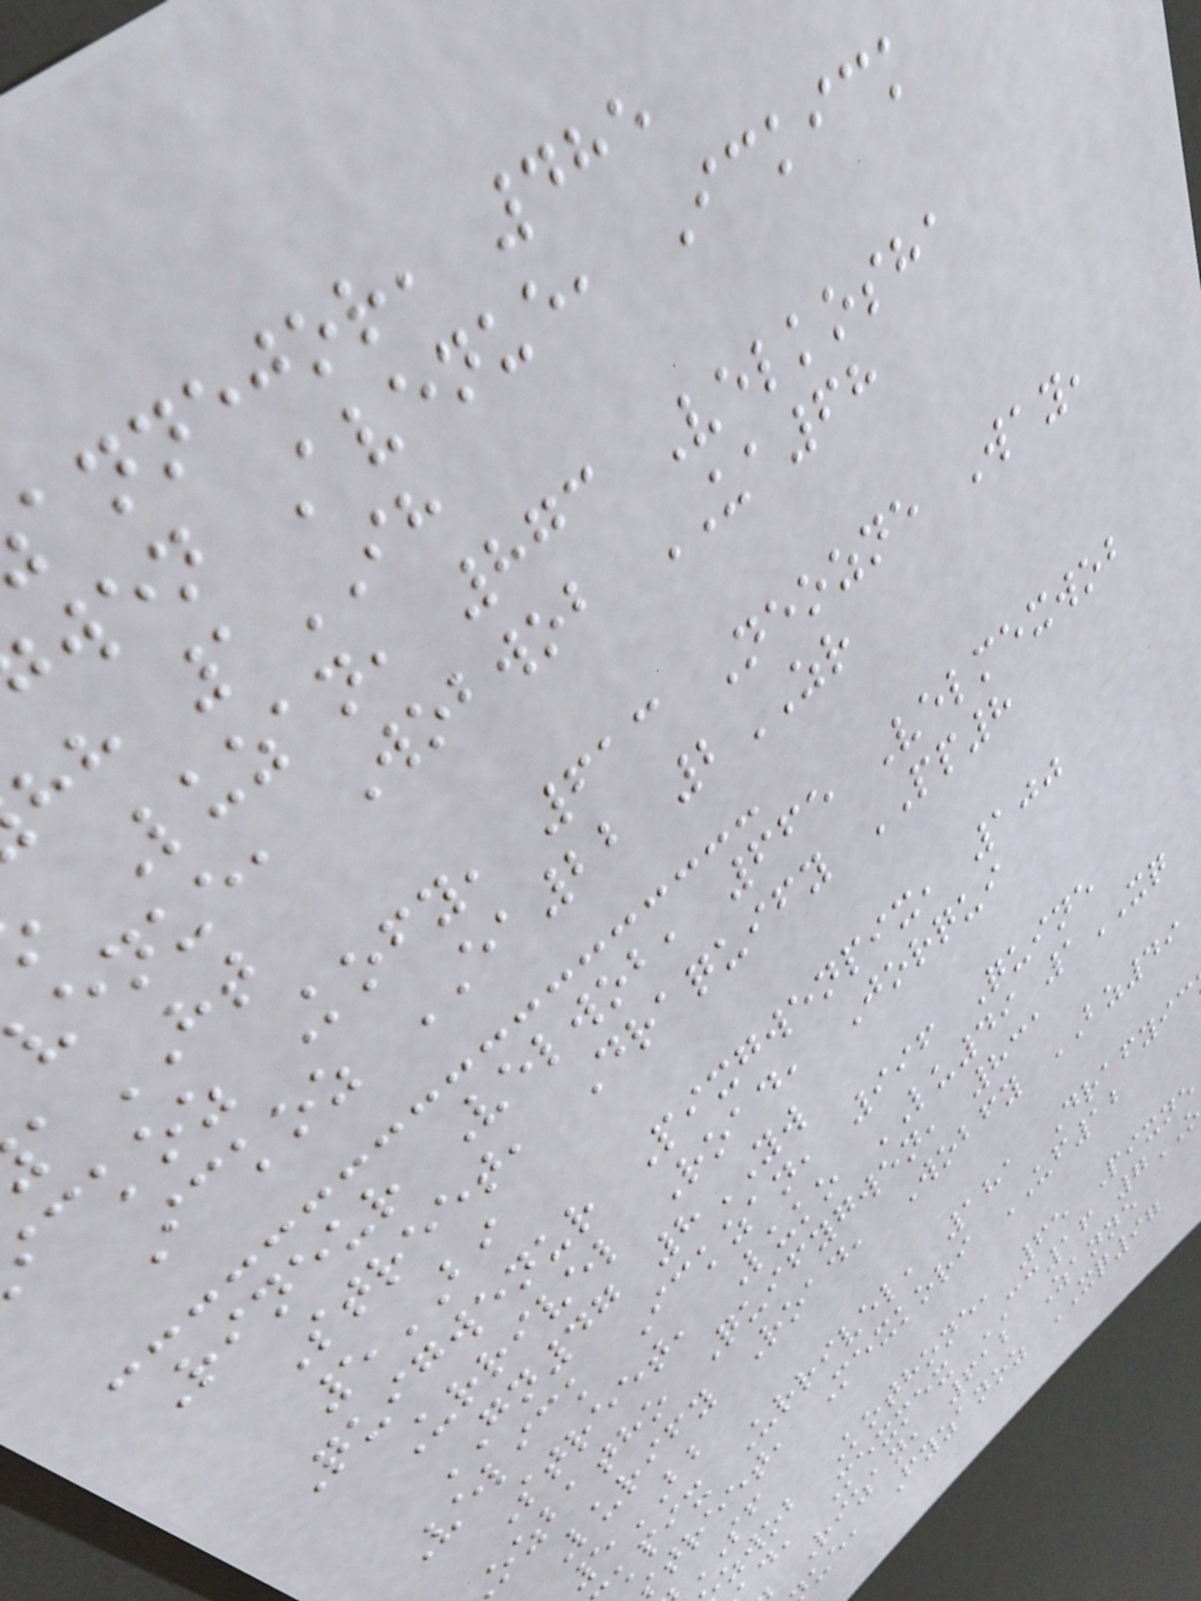annejor, 485
wen Avenue, Ickick
hh 1IH
Luzan, 873 Velkosha
venue, Wobwob UA68
HT
ckoz Kofy, 613 Neozne Way,
Ickoz EA22 2ZR
Rineur Velwob, 665 Velmexwob
Street, Draquify PP8
5BI
Quigwenur Pixgwenpix, 100
Urrivel Road, Jorqui
GN47 8YW
Velick Ickzan, 996 Quine
Street, Luko LU49 1XQ
ozbatho Quifygwen, 831
Lurify Road, Wobfy BZ49
5BB
kpix Urrivel, 181 Drafyic
street, Mexkori UF12
SF
zwob Kothone, 65 Pixne
ad, Mexmex CC16 7
Rizan, 612 Zanne
ue, Fyzanoz XQ97
